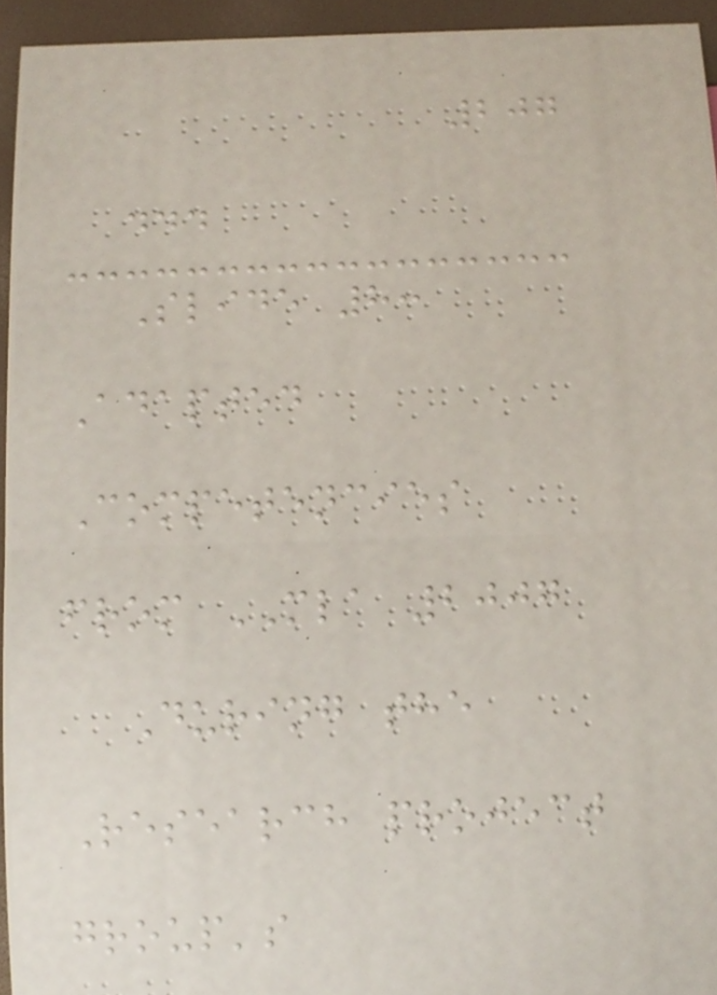207
...
Slide 8:
Adapted
Competencies
from MLA 2007
During the
Research project
group's
